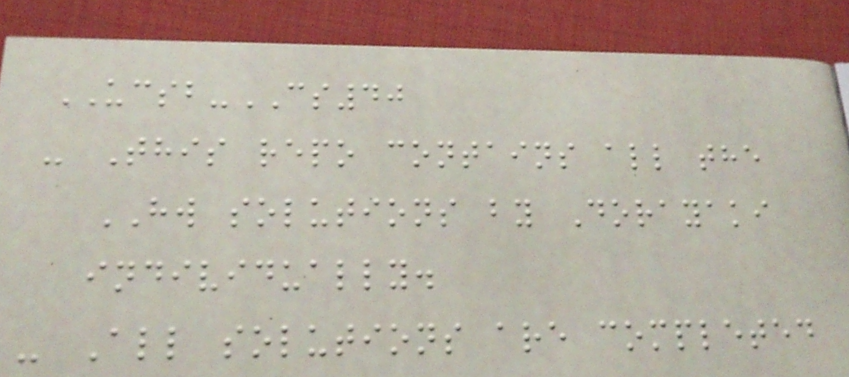UCSB-CS40
- This repo contains all the
HW solutions by Dorayaki
individually.
- All solutions are completed
